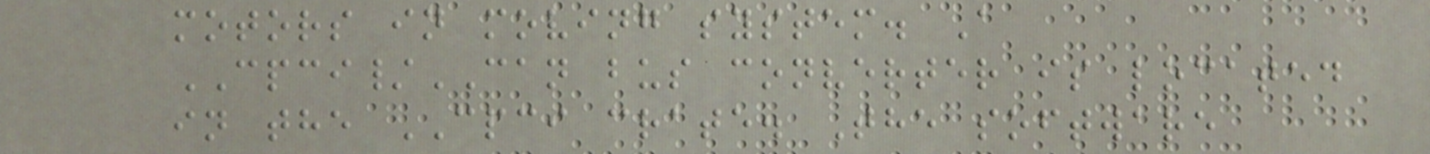motors in moving system. A
CPCI/CAN bus converter is located
in the CPCI crate. The software
